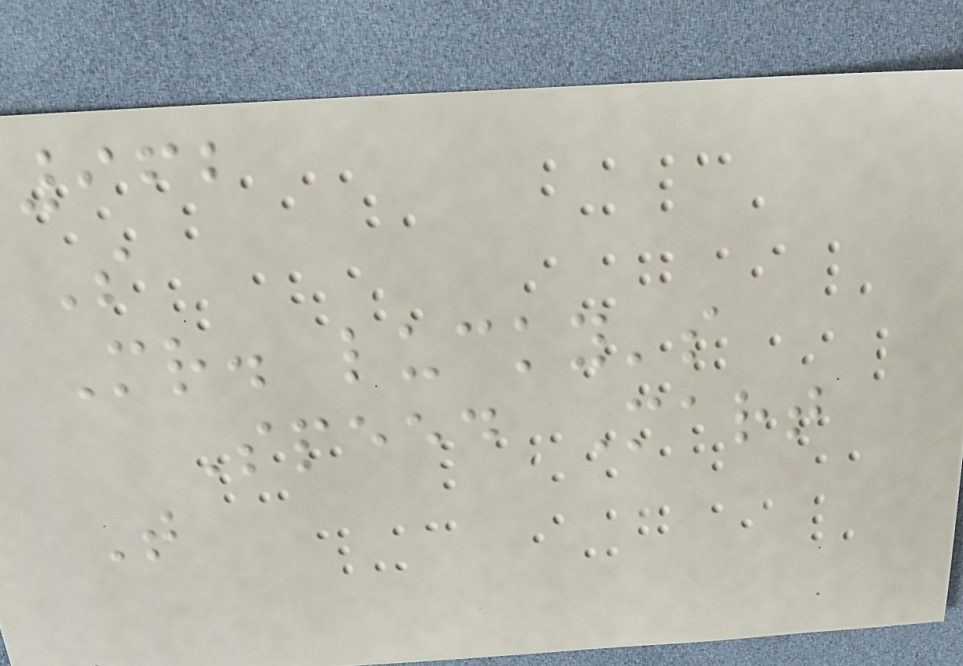962
S
Mr. lucky's
Speed Mart
T
